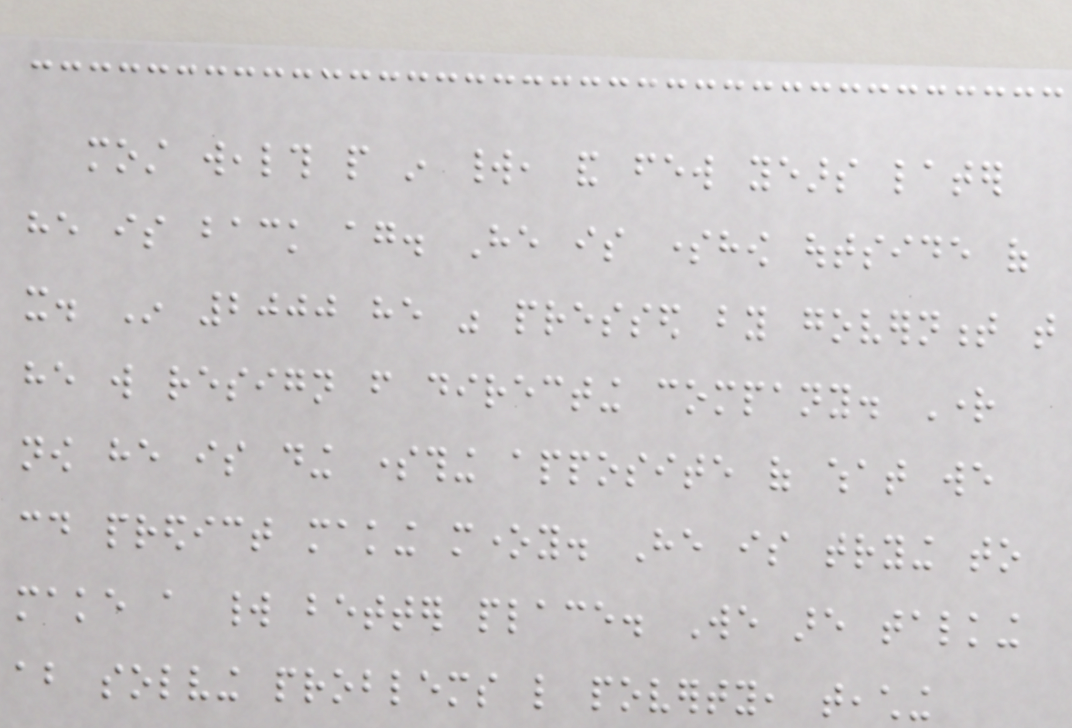most wealth people in world, and few years later
he is back again. He is somehow outside of
it. In 2000 he was pressed by government that
he will resign from directing company. Right
now he is ding something apposite of what we
could predict making money. He is trying to
make a world better place. We are talking
about solving problems like poverty, teaching
